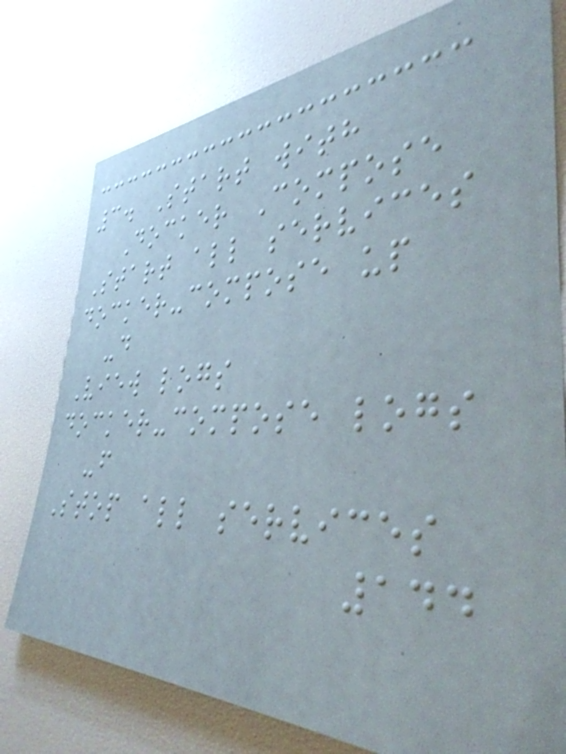3. Start with
Docker Compose
Start all services
docker-compose up
-d
View logs
docker-compose logs
-f
Stop all services
144
